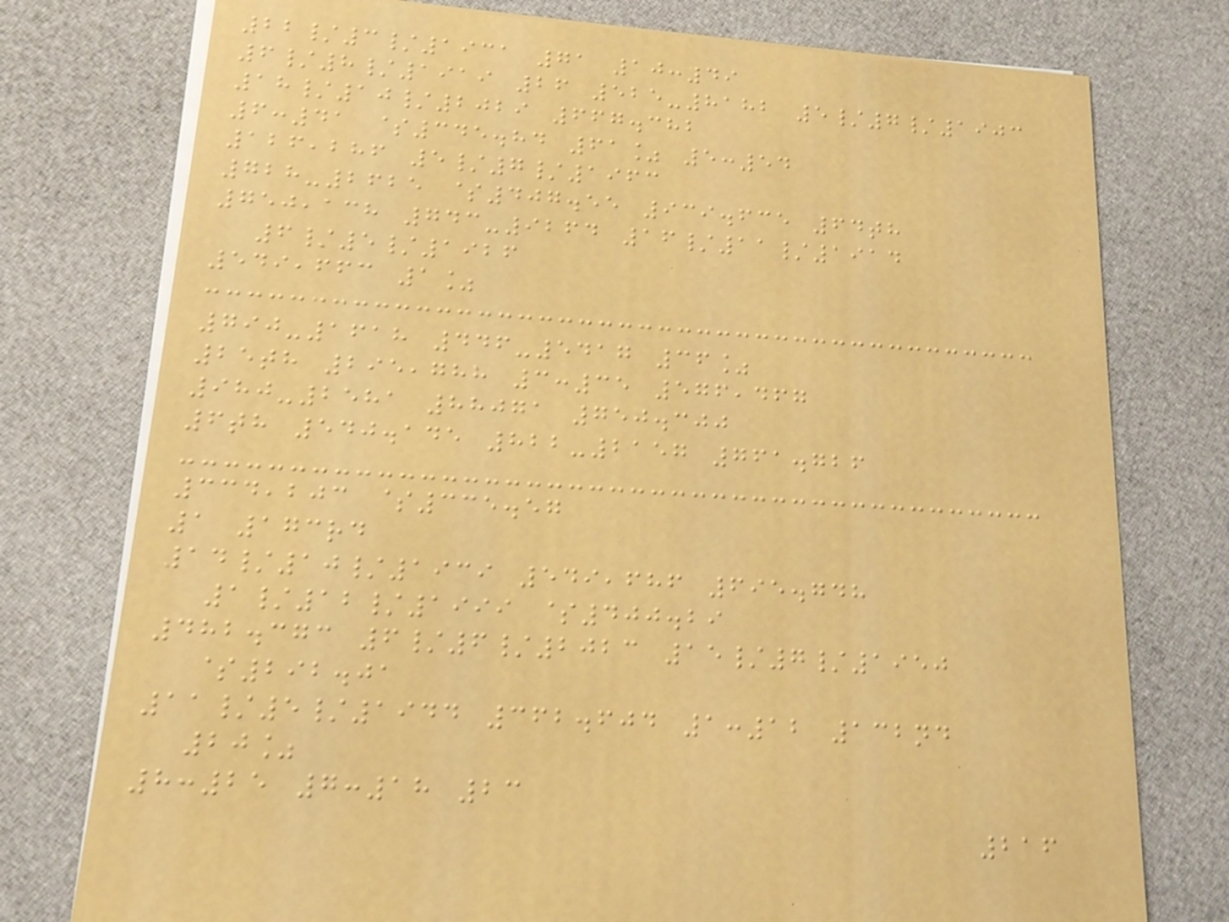22/3/1931 71 10:49
6/8/1919 26 525-8182 5/7/1903
18/10/2029 667.382
6:41 $345.84 61% 5:54
126,286 5/7/1963
728-2625 $407.55 939.635 64th
750,138 743-9264 16/11/1914
6/5/1926
549,663 1%
790-1618 446-5417 36%
25th 295,788 3:35 576,467
980-2581 88071 750.300
6th 540.145 822-2157 761.726
334,203 $335.57
1 173rd
14/10/1939 549,686 695.748
1/12/1999 $400.29
482.373 6/6/2023 15/7/1950
$292.01
11/5/1944 362.604 1:12 132nd
20%
8:25 7:18 23
216
